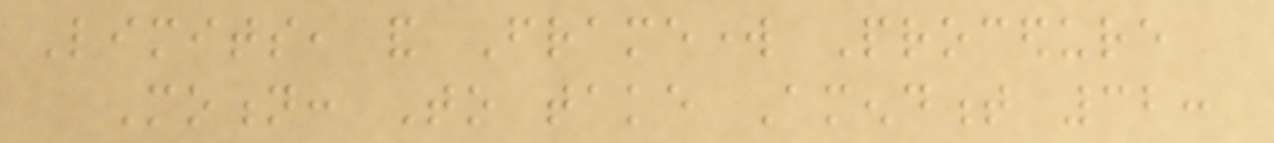Limits, and Framework Procedure
Motion: To take Amendment 32:
